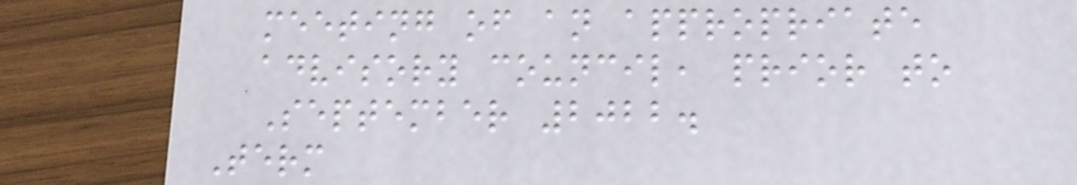meeting of an appropriate
advisory council, prior to
September 2022.
Term
